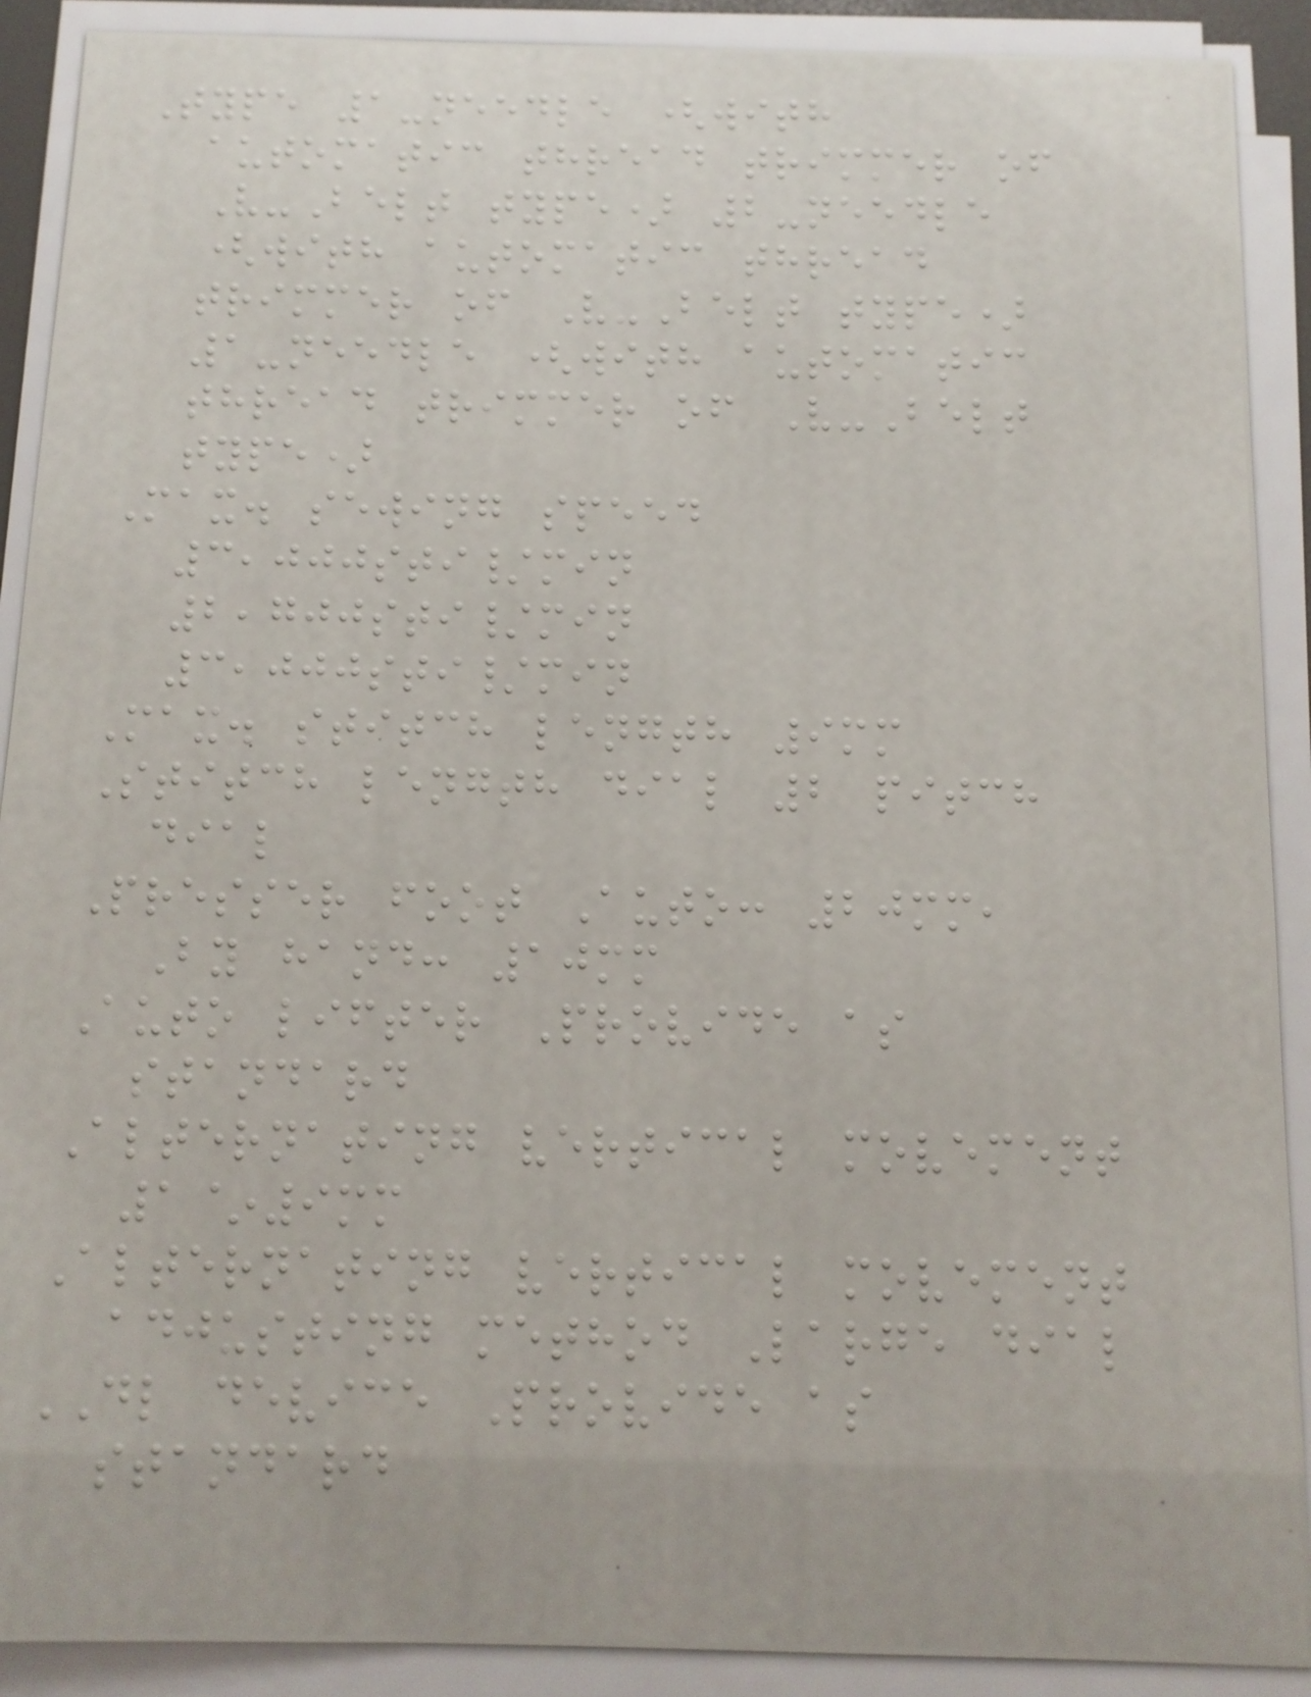Type 1-needle (with
automatic thread trimmer of
V-Belt type) 2-needle
(with automatic thread
trimmer of V-Belt type)
1-needle (with automatic
thread trimmer of V-Belt
type)
Max. sewing speed
3,000sti/min
2,700sti/min
3,000sti/min
Max. stitch length 9mm
Stitch length dial 2 pitch
dial
Presser foot Auto: 20mm,
By hand: 10mm
Auto lifter Provide as
standard
Alternating vertical movement
1~9mm
Alternating vertical movement
adjusting method Large dial
DL device Provide as
standard
